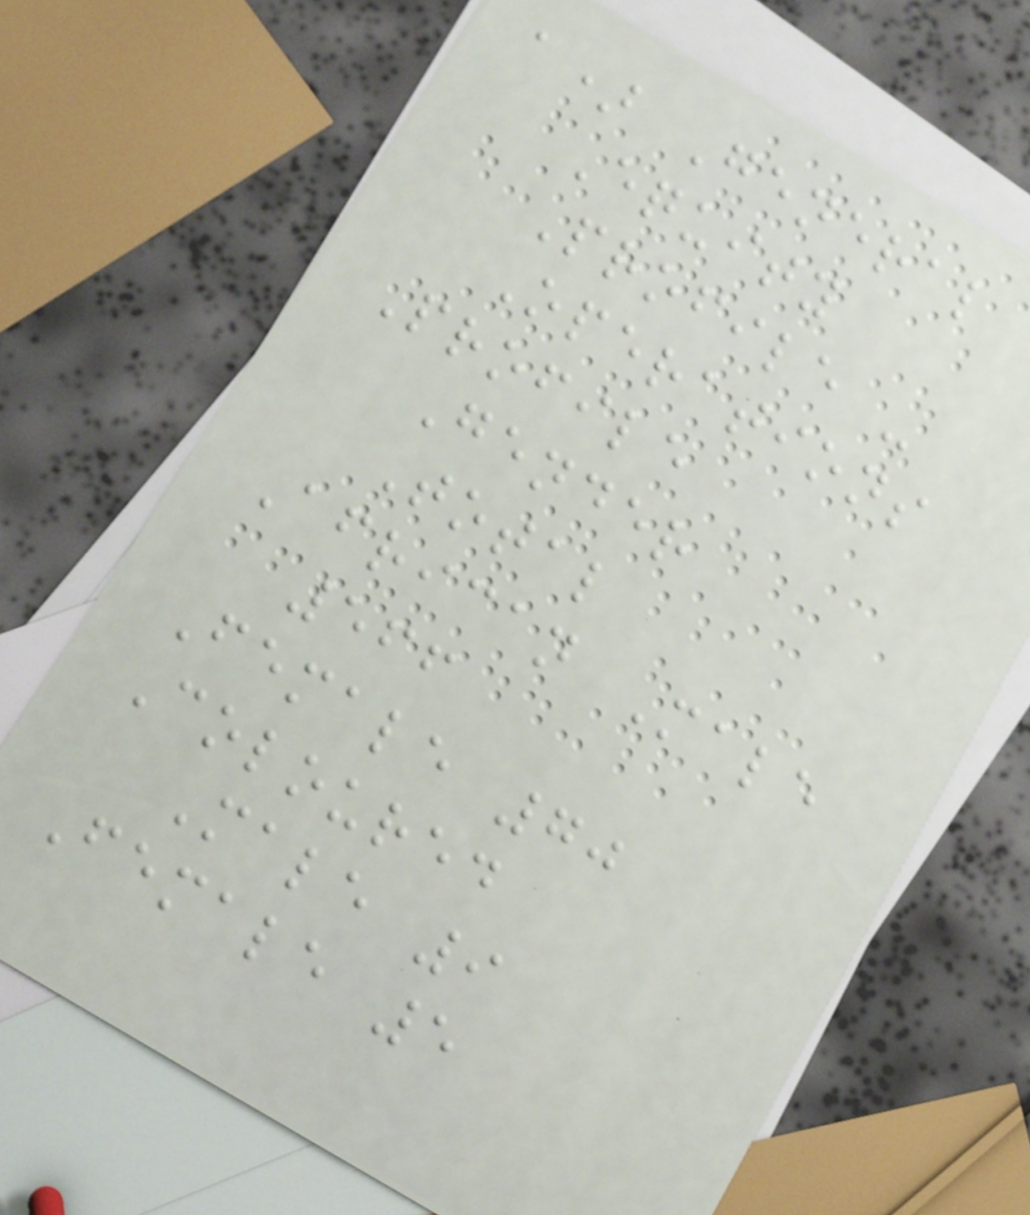a) General
Equity
Profile -
Operations
Profile
Gender
Total
African Male
566
Female 70
Coloured
Male 9
Female 5
